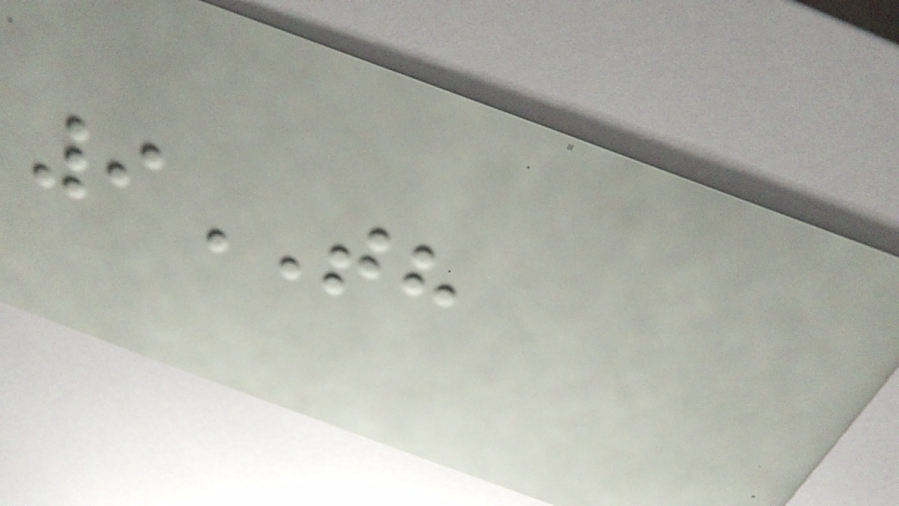9TH
